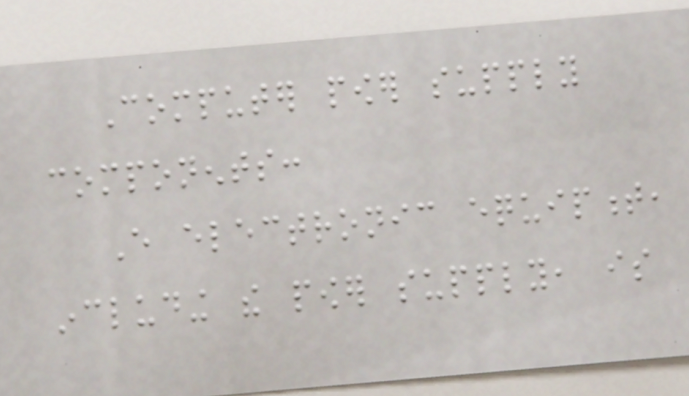Computer power supply
components:
Every electronic equipment,
including the power supply, is
